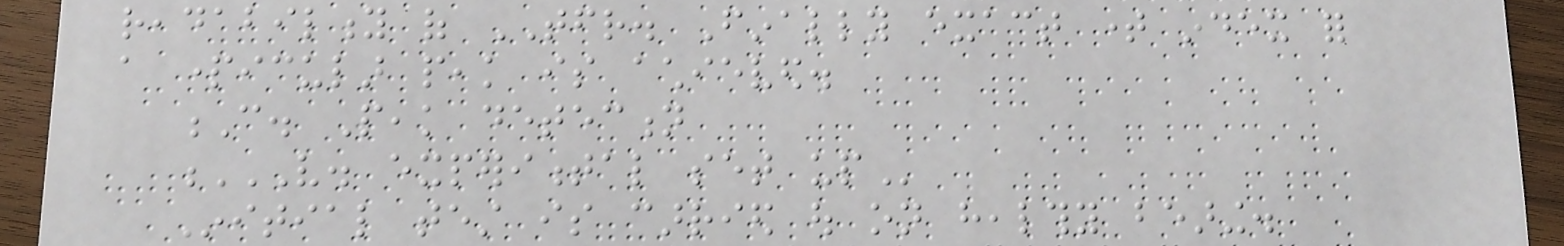readability of TFR. Finally exact time index for
a particular peak is achieved.
C. Peak detection
V. EXPERIMENTAL SET UP
Initial test is carried out on healthy bearing.
